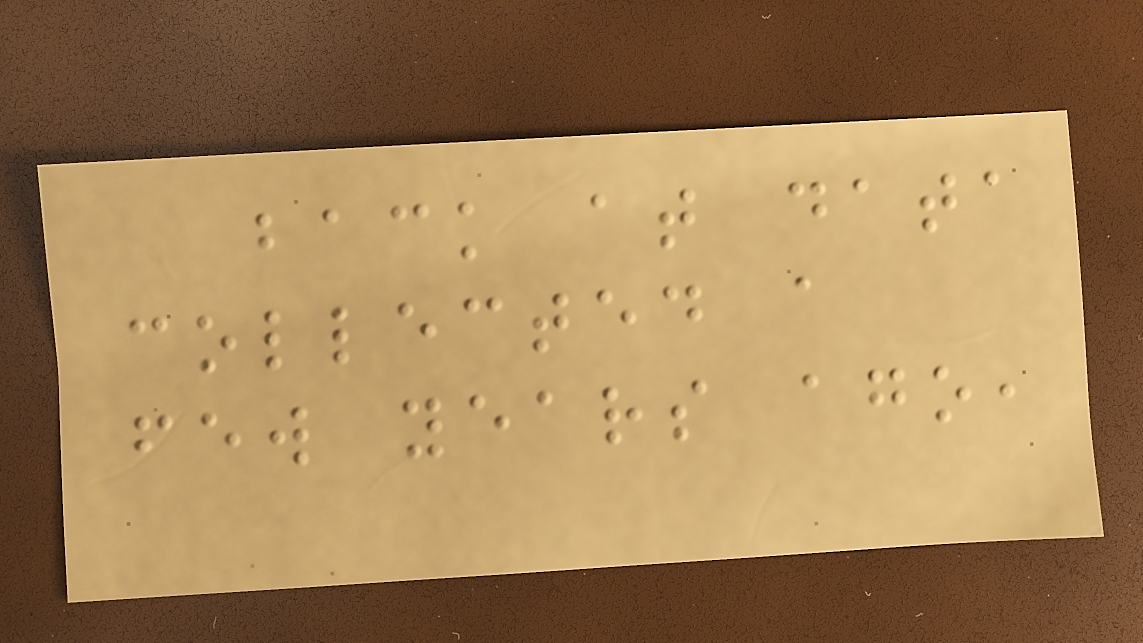back at data
collected a
few years ago,
